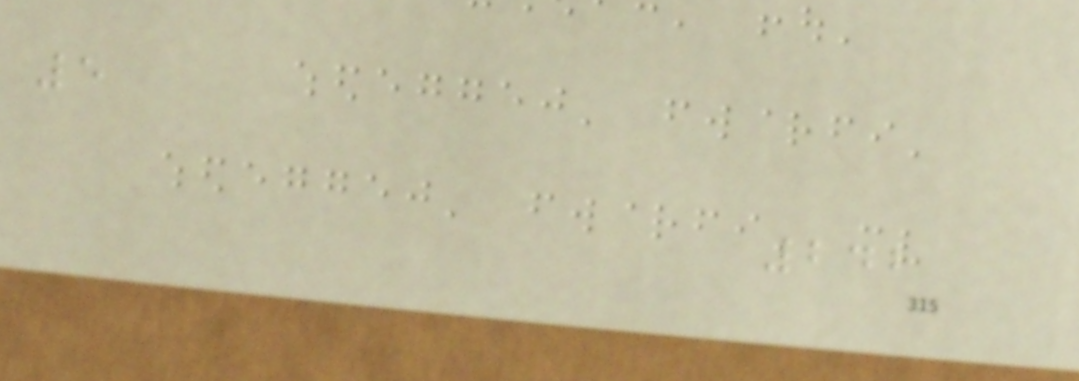5
242
